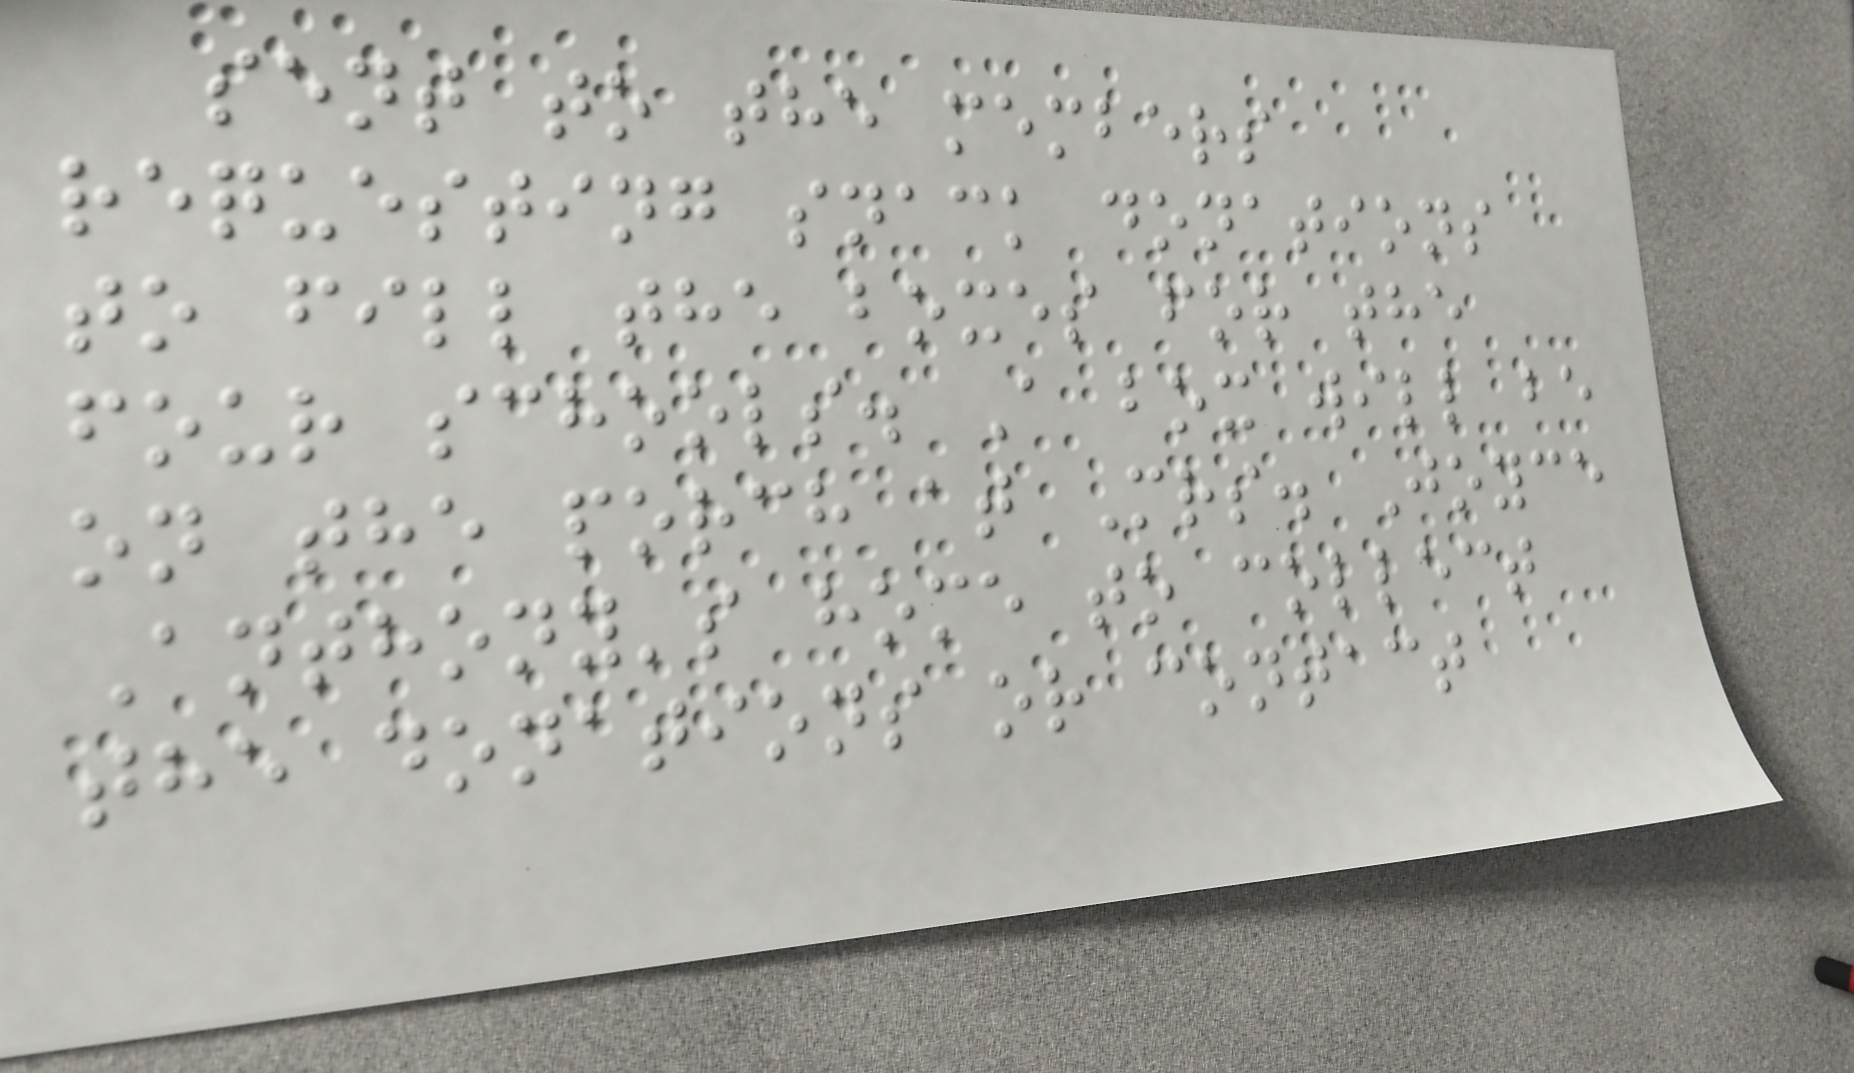sent to the members
requesting snack donations
to fill the boxes for the
four schools. A box will be
on the porch at Mrs. Joyce
Anthony's home to collect
the donations or contact
